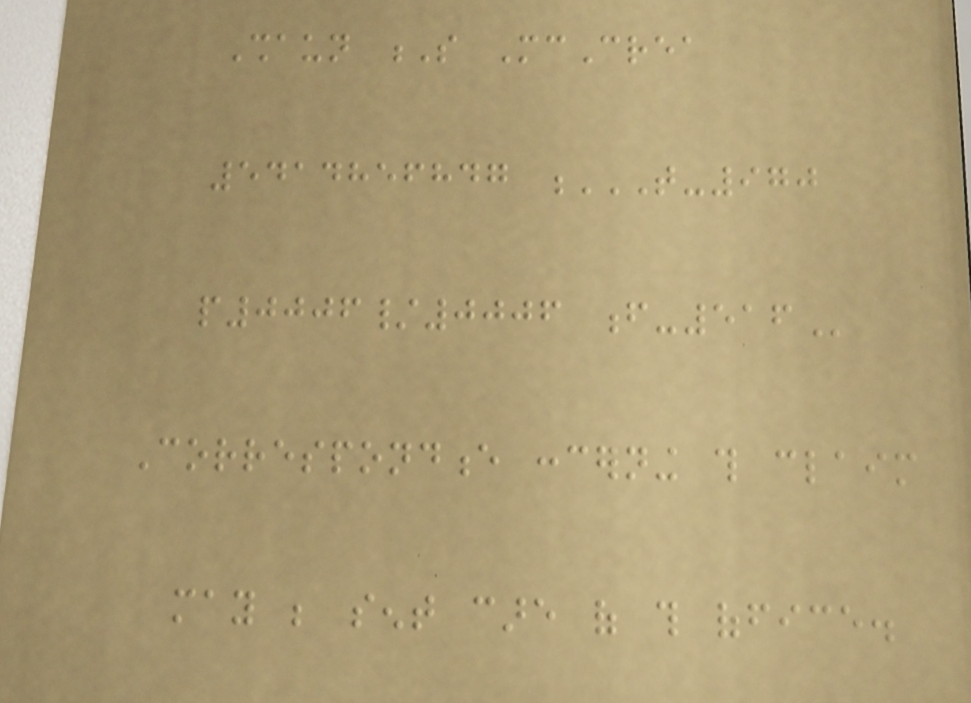Shaun S McCrea
5414856847 T-970
P0006/0006 F-516
Correspondence concerning this claim
may be sent care of this office.
